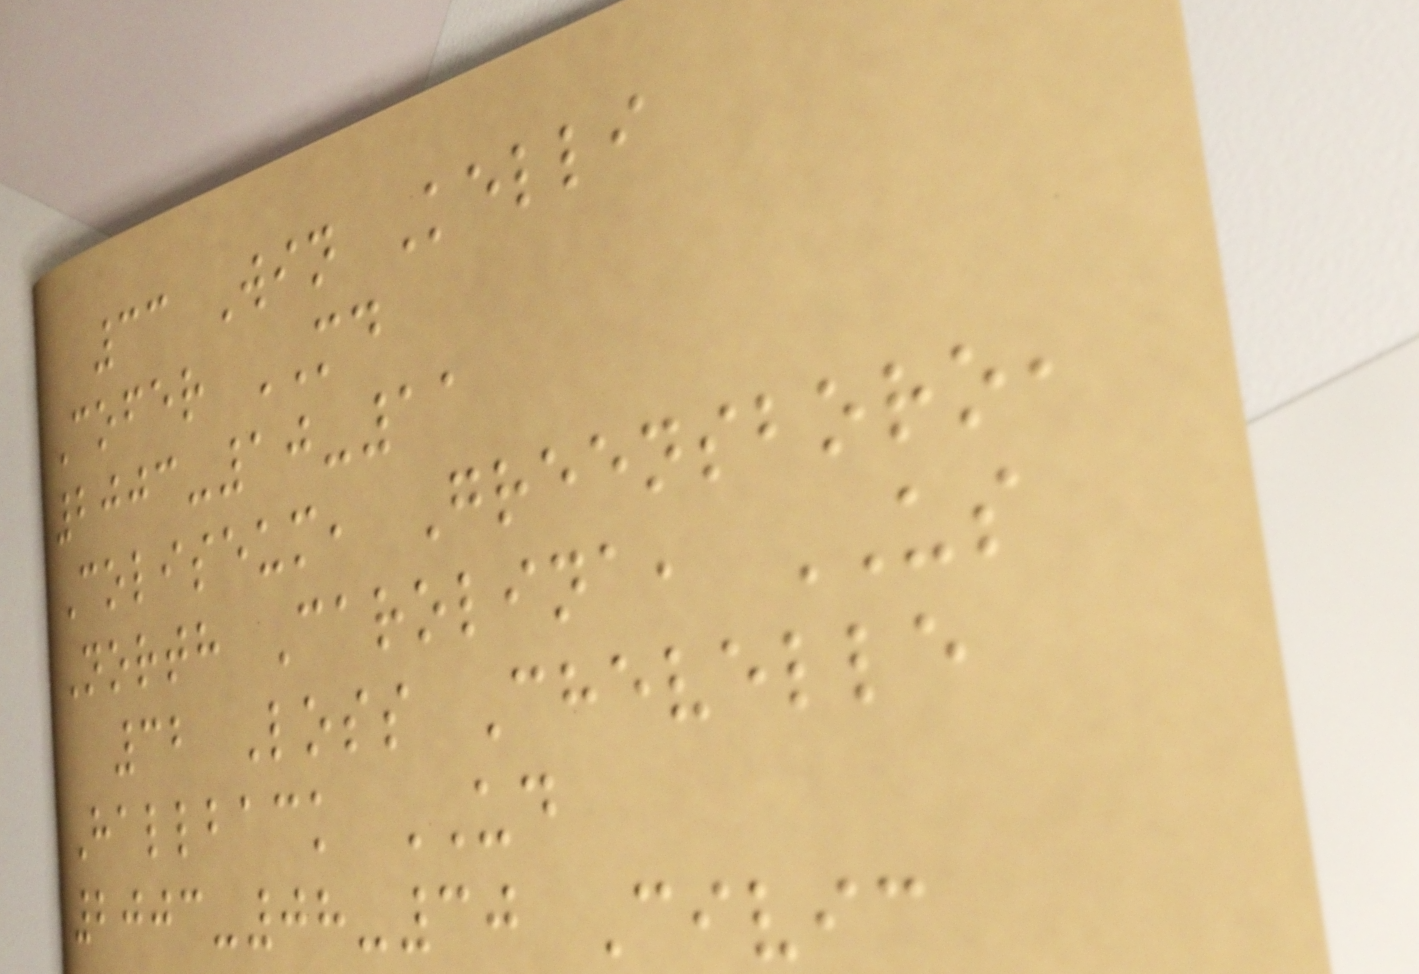33 Win Kelli
Cofer MD
2003-10-11
Coliseum, Greensboro,
North Carolina, US
32 Loss Chevelle
Hallback UD
2003-08-30 Civic
